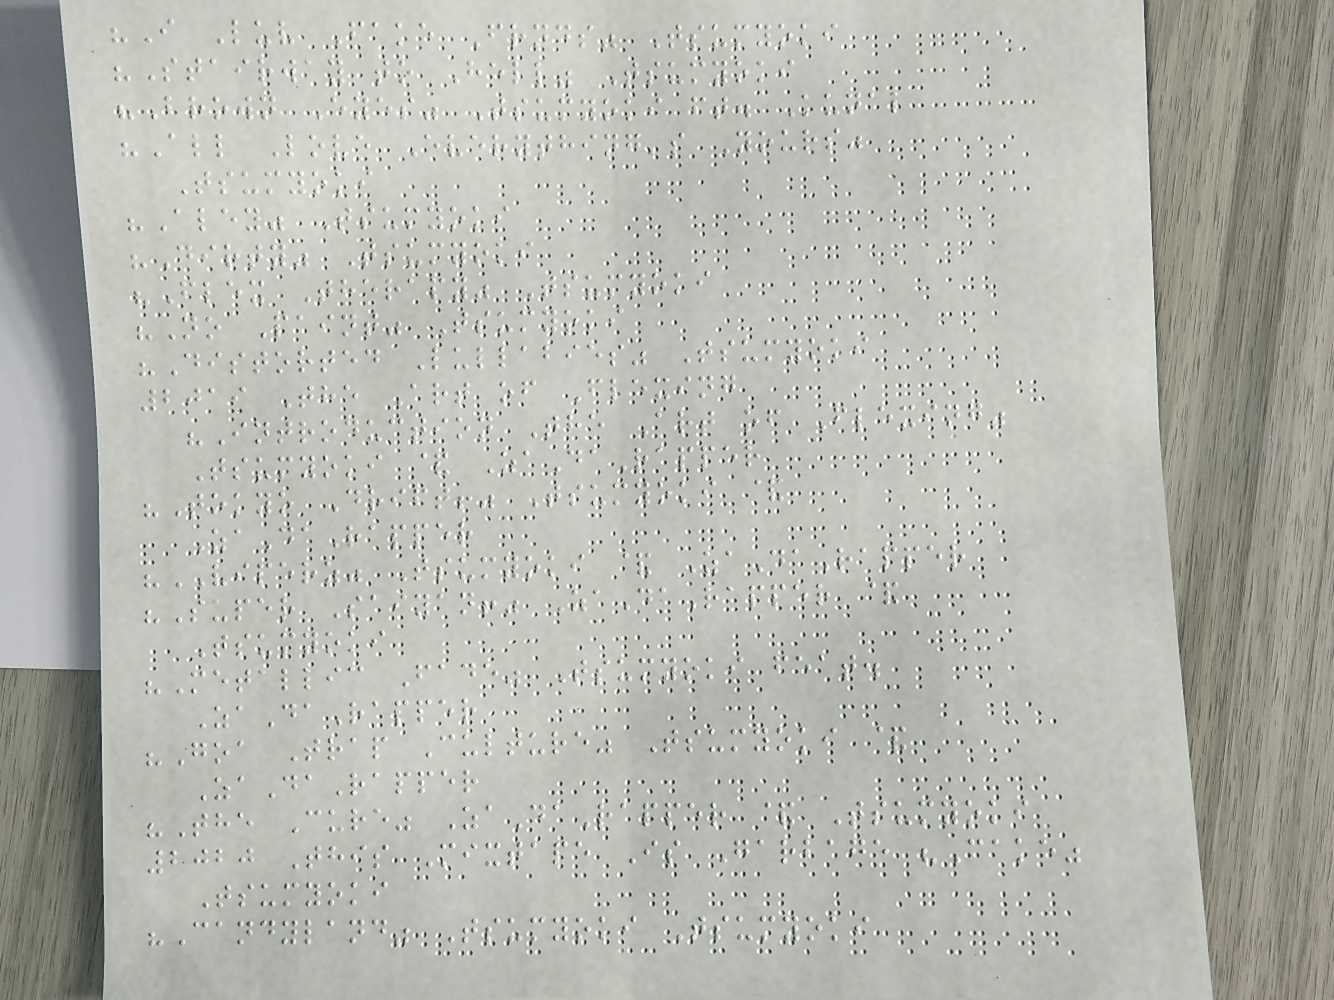"I Luv Fake Frnds" Tsumyoki
"Stairway to Hell" Tsumyoki
"Brown Eyes" Tsumyoki ft. Kunal
"All Love Everything's Yours"
Tsumyoki
"Aley" Tsumyoki
"Dirty" Tsumyoki
"Flex Therapy" Tsumyoki
"No Paint" Tsumyoki
"Distorted Lullabies" Tsumyoki
2019 The Art of Flexing
"Introduction The Art of Flexing"
Tsumyoki & ZaDaRapper
"Tokyo Drift!" Tsumyoki &
ZaDaRapper
"VIPERZ" Tsumyoki & ZaDaRapper
"Super Saiyan!" ZaDaRapper &
Tsumyoki
"Metallic Fade" Tsumyoki feat.
ZaDaRapper
"Goa Trap Culture" Tsumyoki &
ZaDaRapper
"The Cure" ZaDaRapper & Tsumyoki
2020 This Mixtape Is Garbage "Cake"
Tsumyoki
"Candyland" Tsumyoki Tsumyoki
